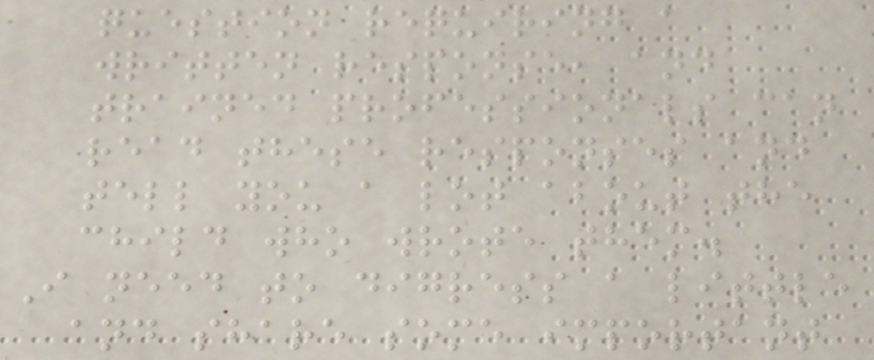question requiring a
written response, and
trained professionals can
read these responses and
tell you a lot about the
child who wrote them.
I need to digress a little
and share some important
